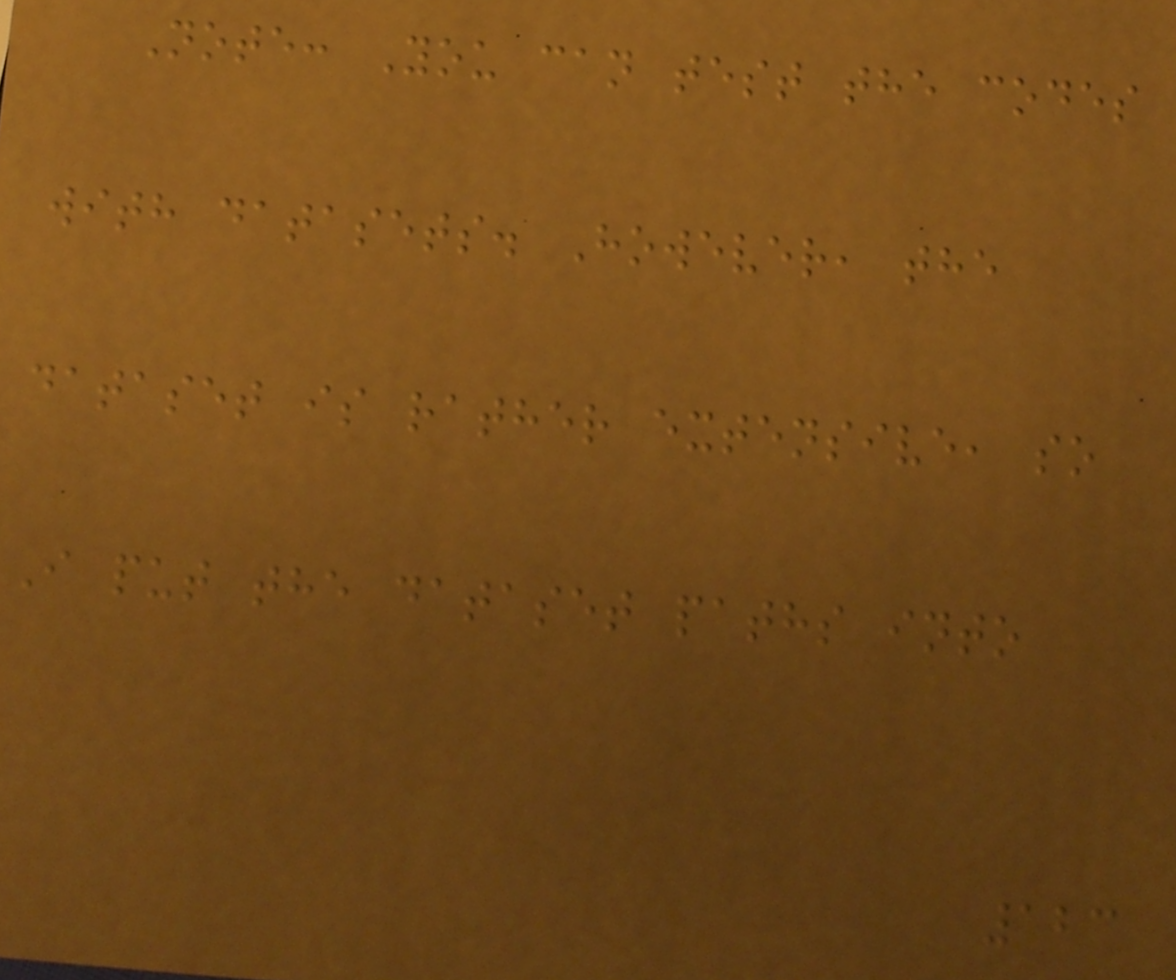Note: You can test the codes
with datasets. However, the
dataset is rather extensive, so
I put the dataset paths into
123
